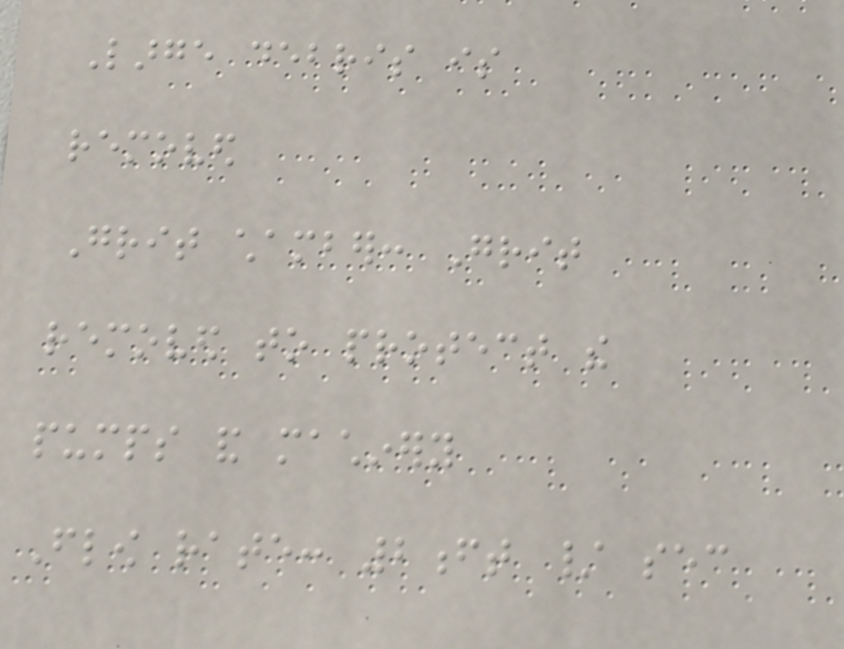Large debris is
removed
Grit chamber: Grit
removed to protect the
pumps and machinery
Flow rate: 2ft / sec
